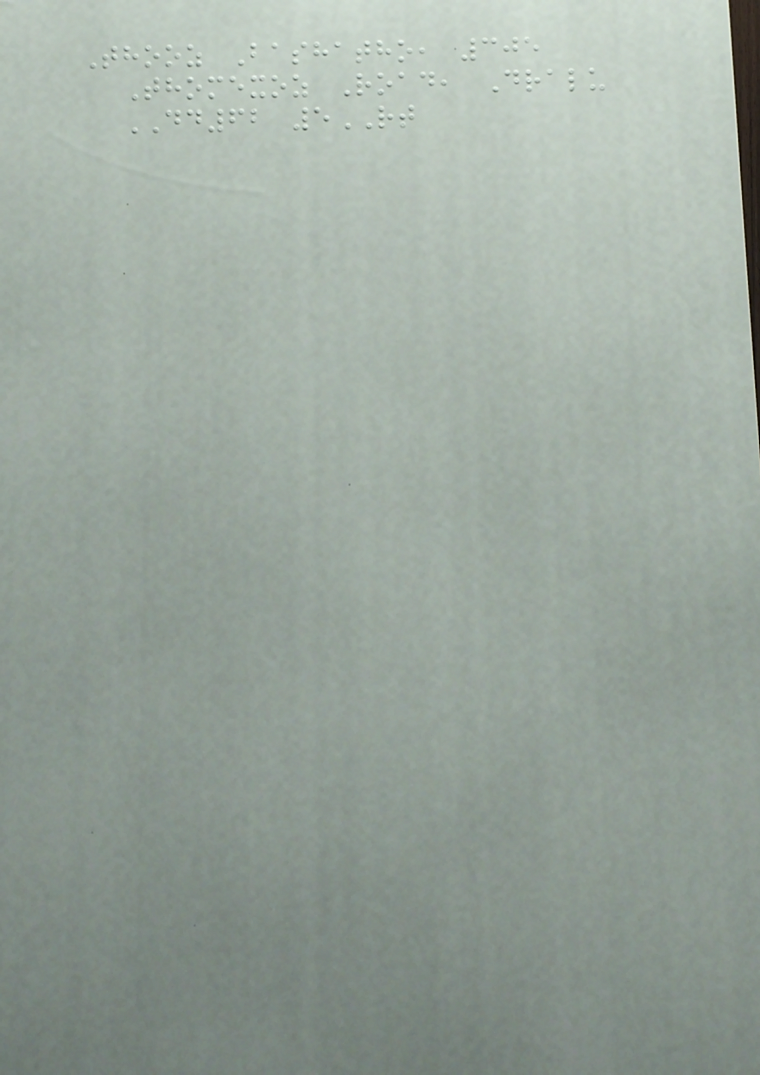Thooz Bashatho, 305
Thomexoz Road, Dralu
DD62 5RT
